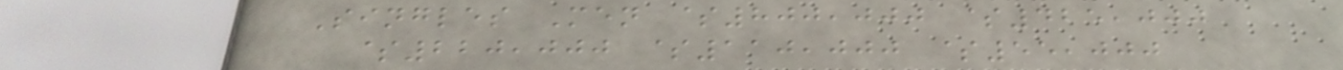Singles Men $800,000 $425,000
$220,000 $110,000 $55,000
